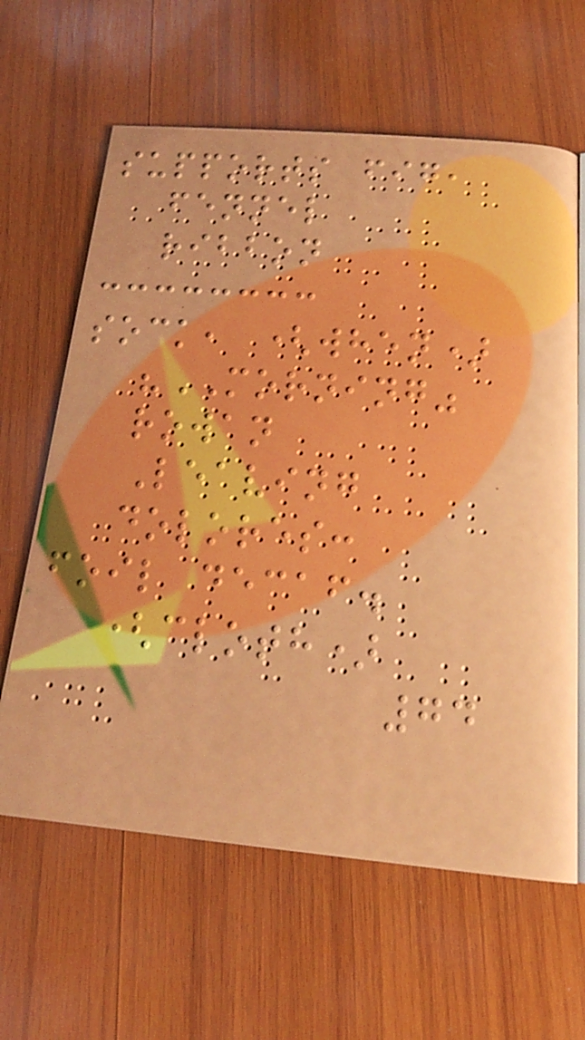supports fig,
fennel
ribbon
sock, (when)
"MORNING"
rowan
Leaving
dolores:
foil decaf.
(cloth)
74
